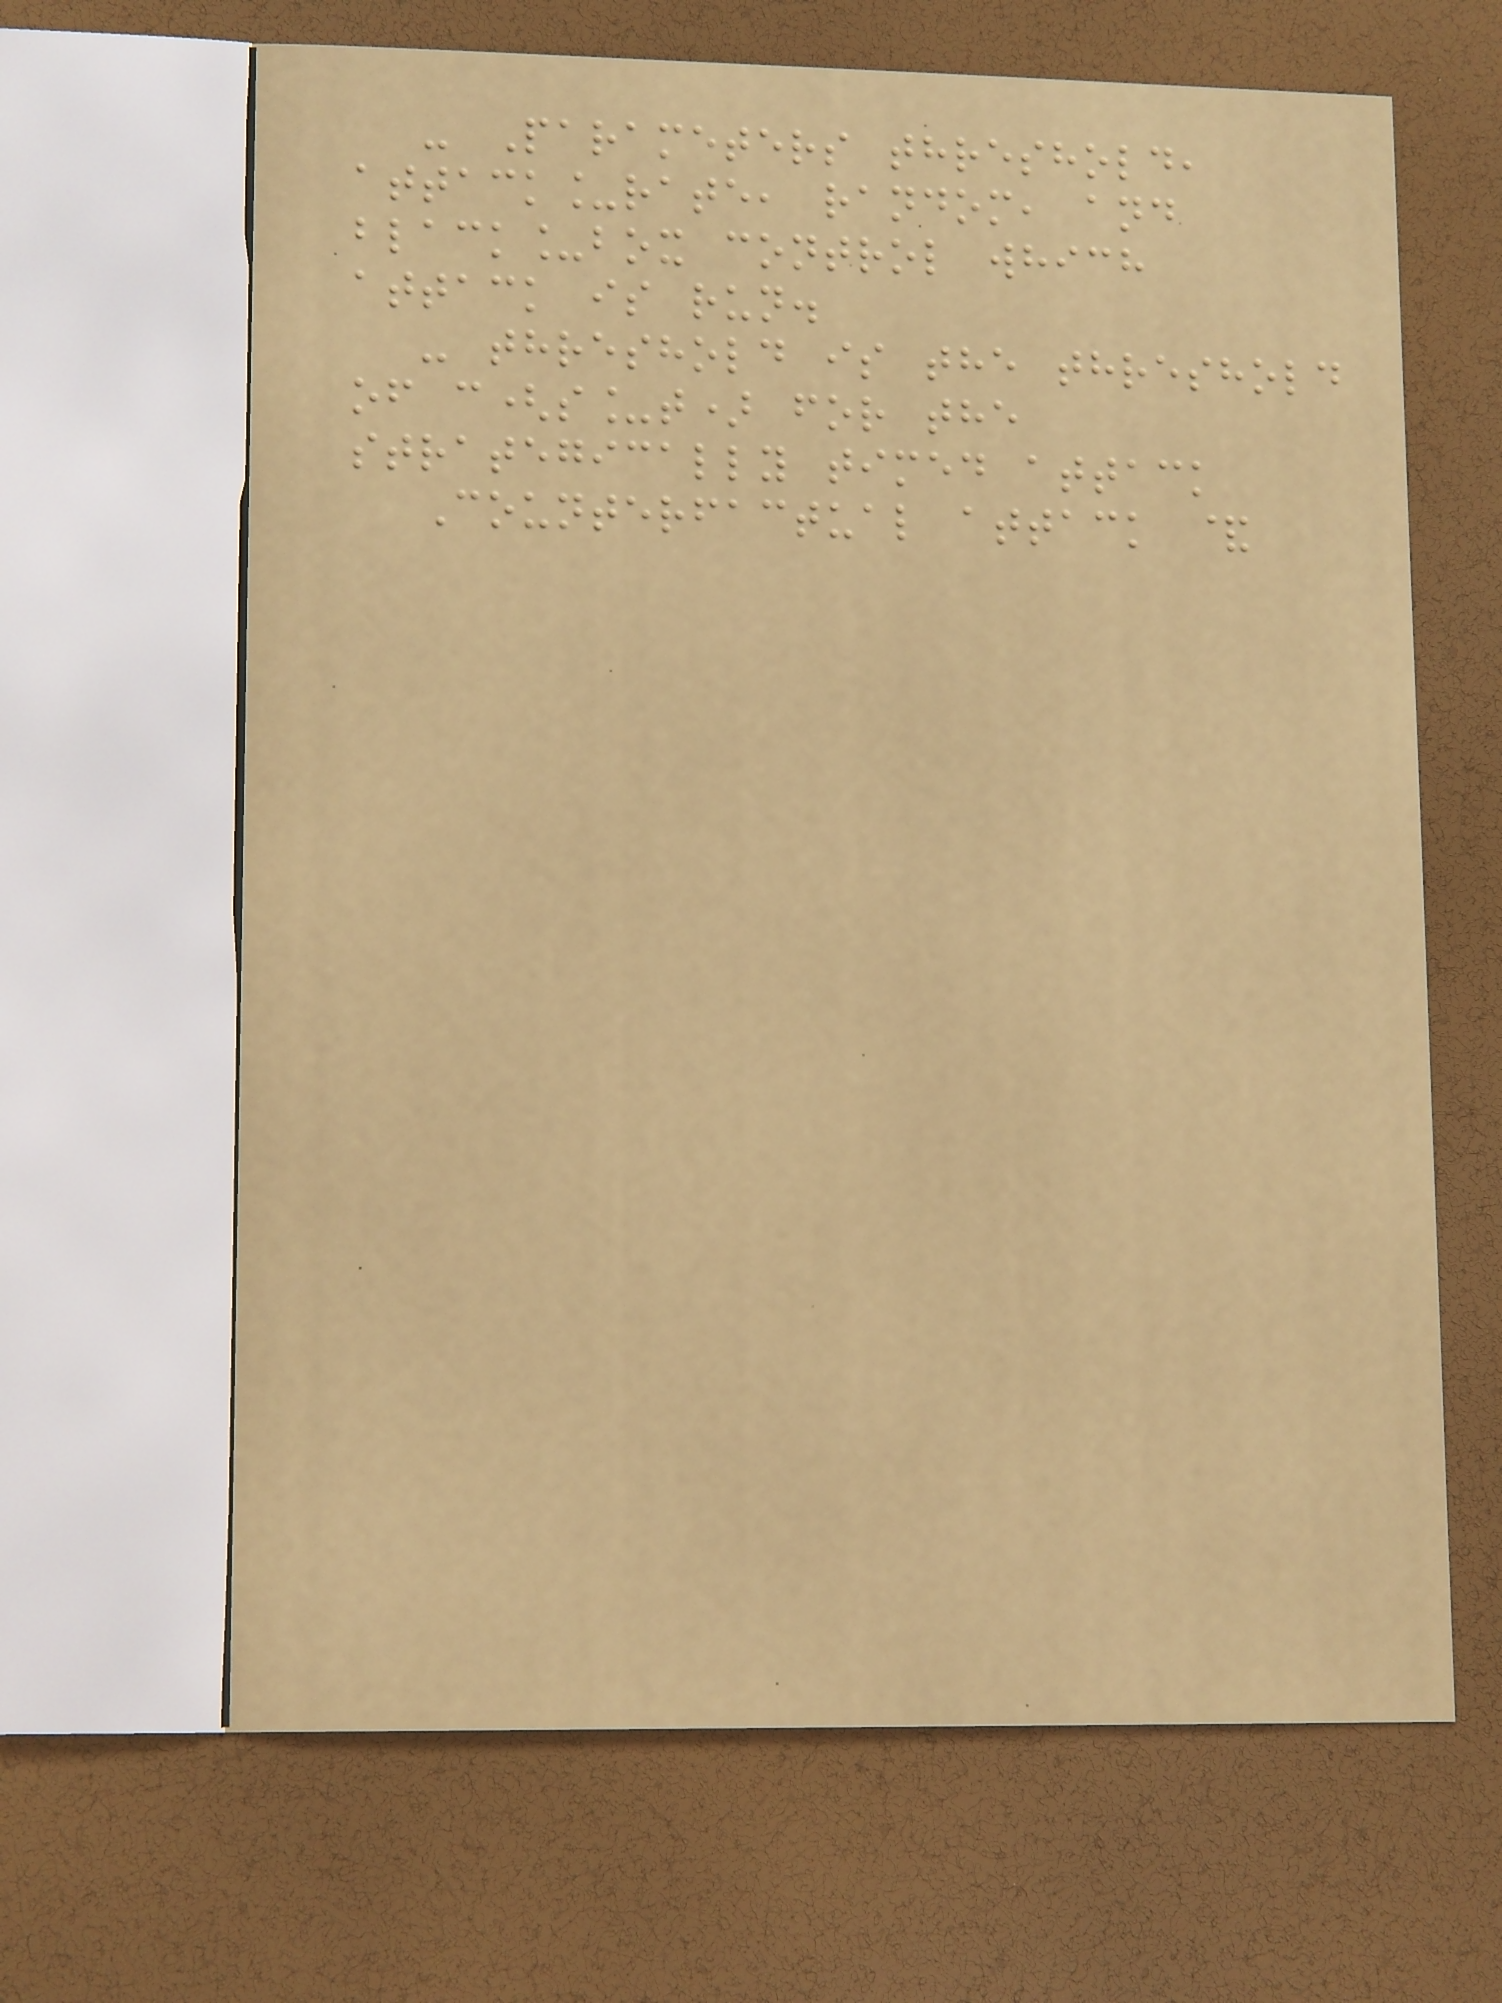- Parameters threshold,
attack_rate, random, and
black_box control which
attack is run.
- threshold is the threshold
of c(s_t) for the
strategically timed attack
Counterfactual attack &
